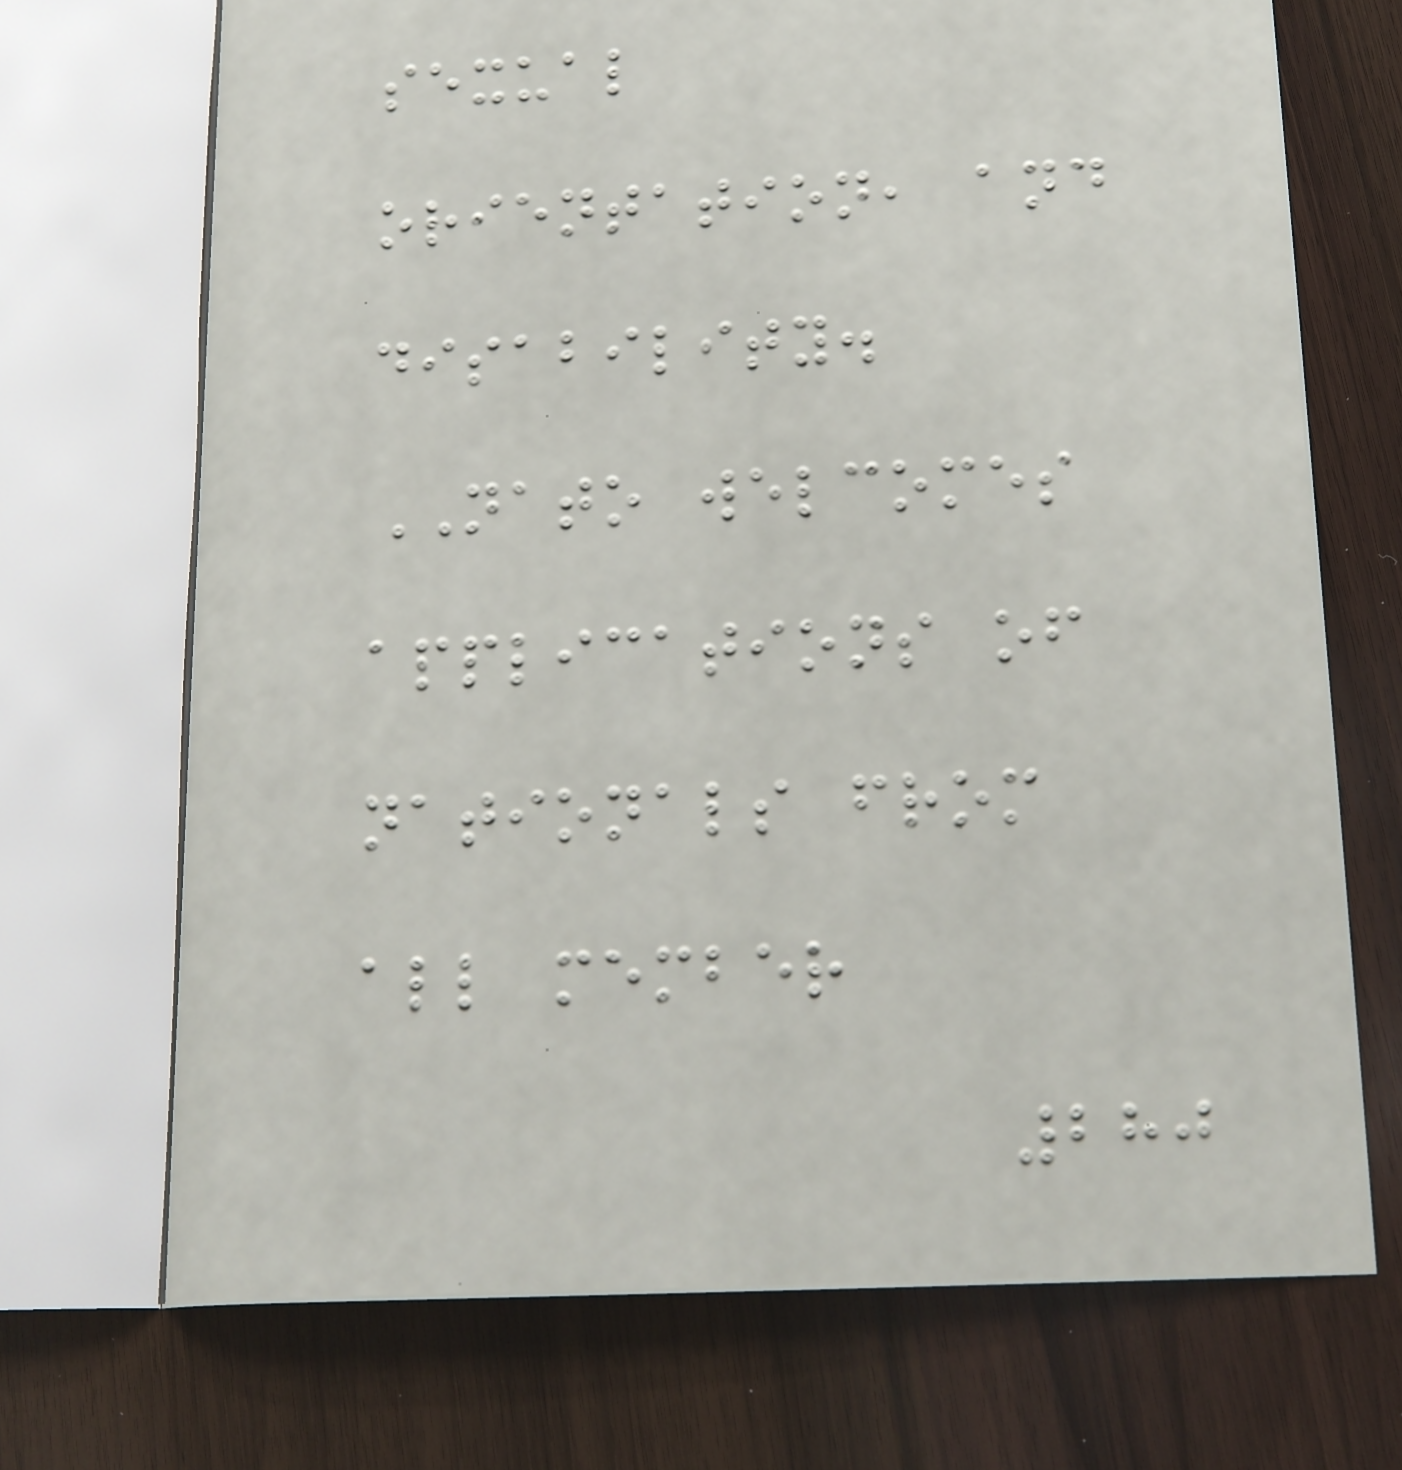sexual
orientation, and
disability.
NATO welcomes
applications of
nationals from
all member
280
